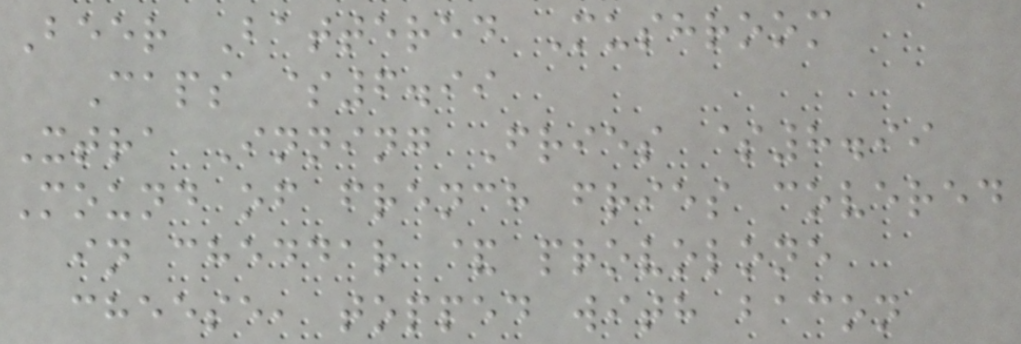Beer Battered Mushroom
Caps $6.99
Xtra Inning Fries $8.99
Mound of french fries covered
in cheddar & provolone
cheese, topped with bacon
